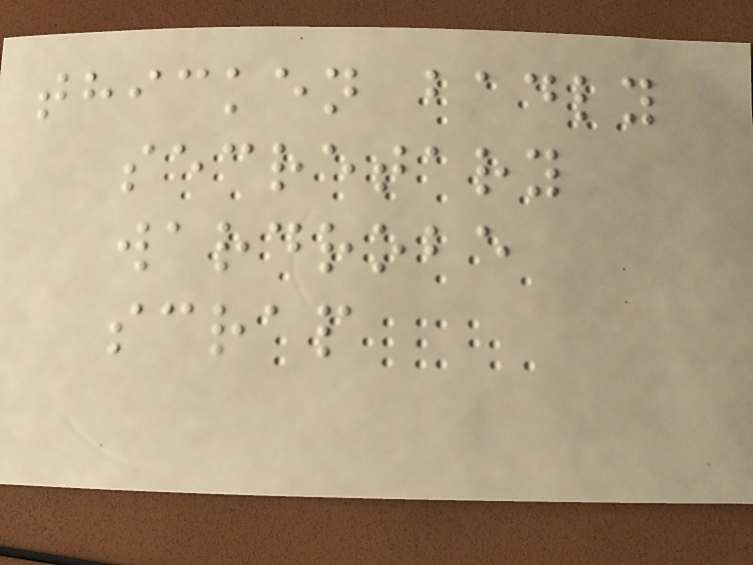thicken badly
secretary
wardrobe
scrap
